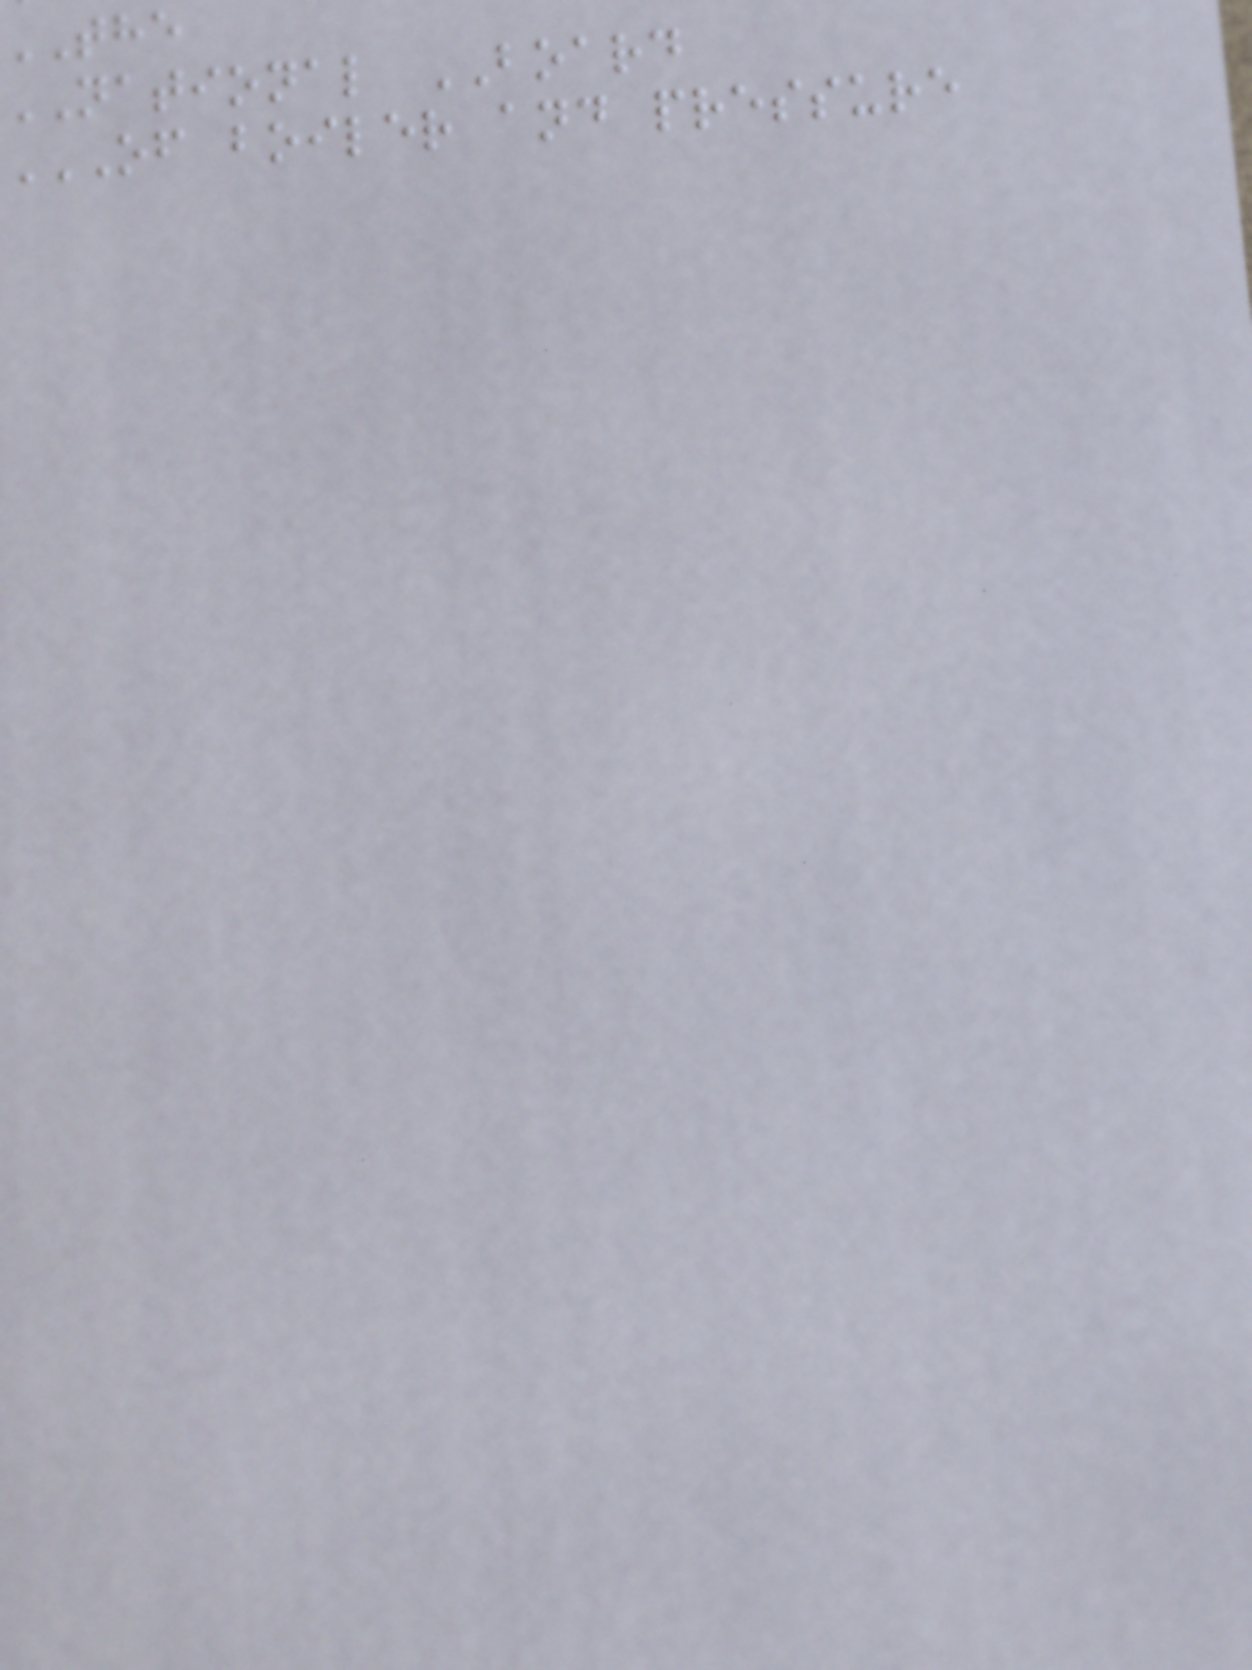THE
NATIONAL BOARD
OF BOILER AND PRESSURE
